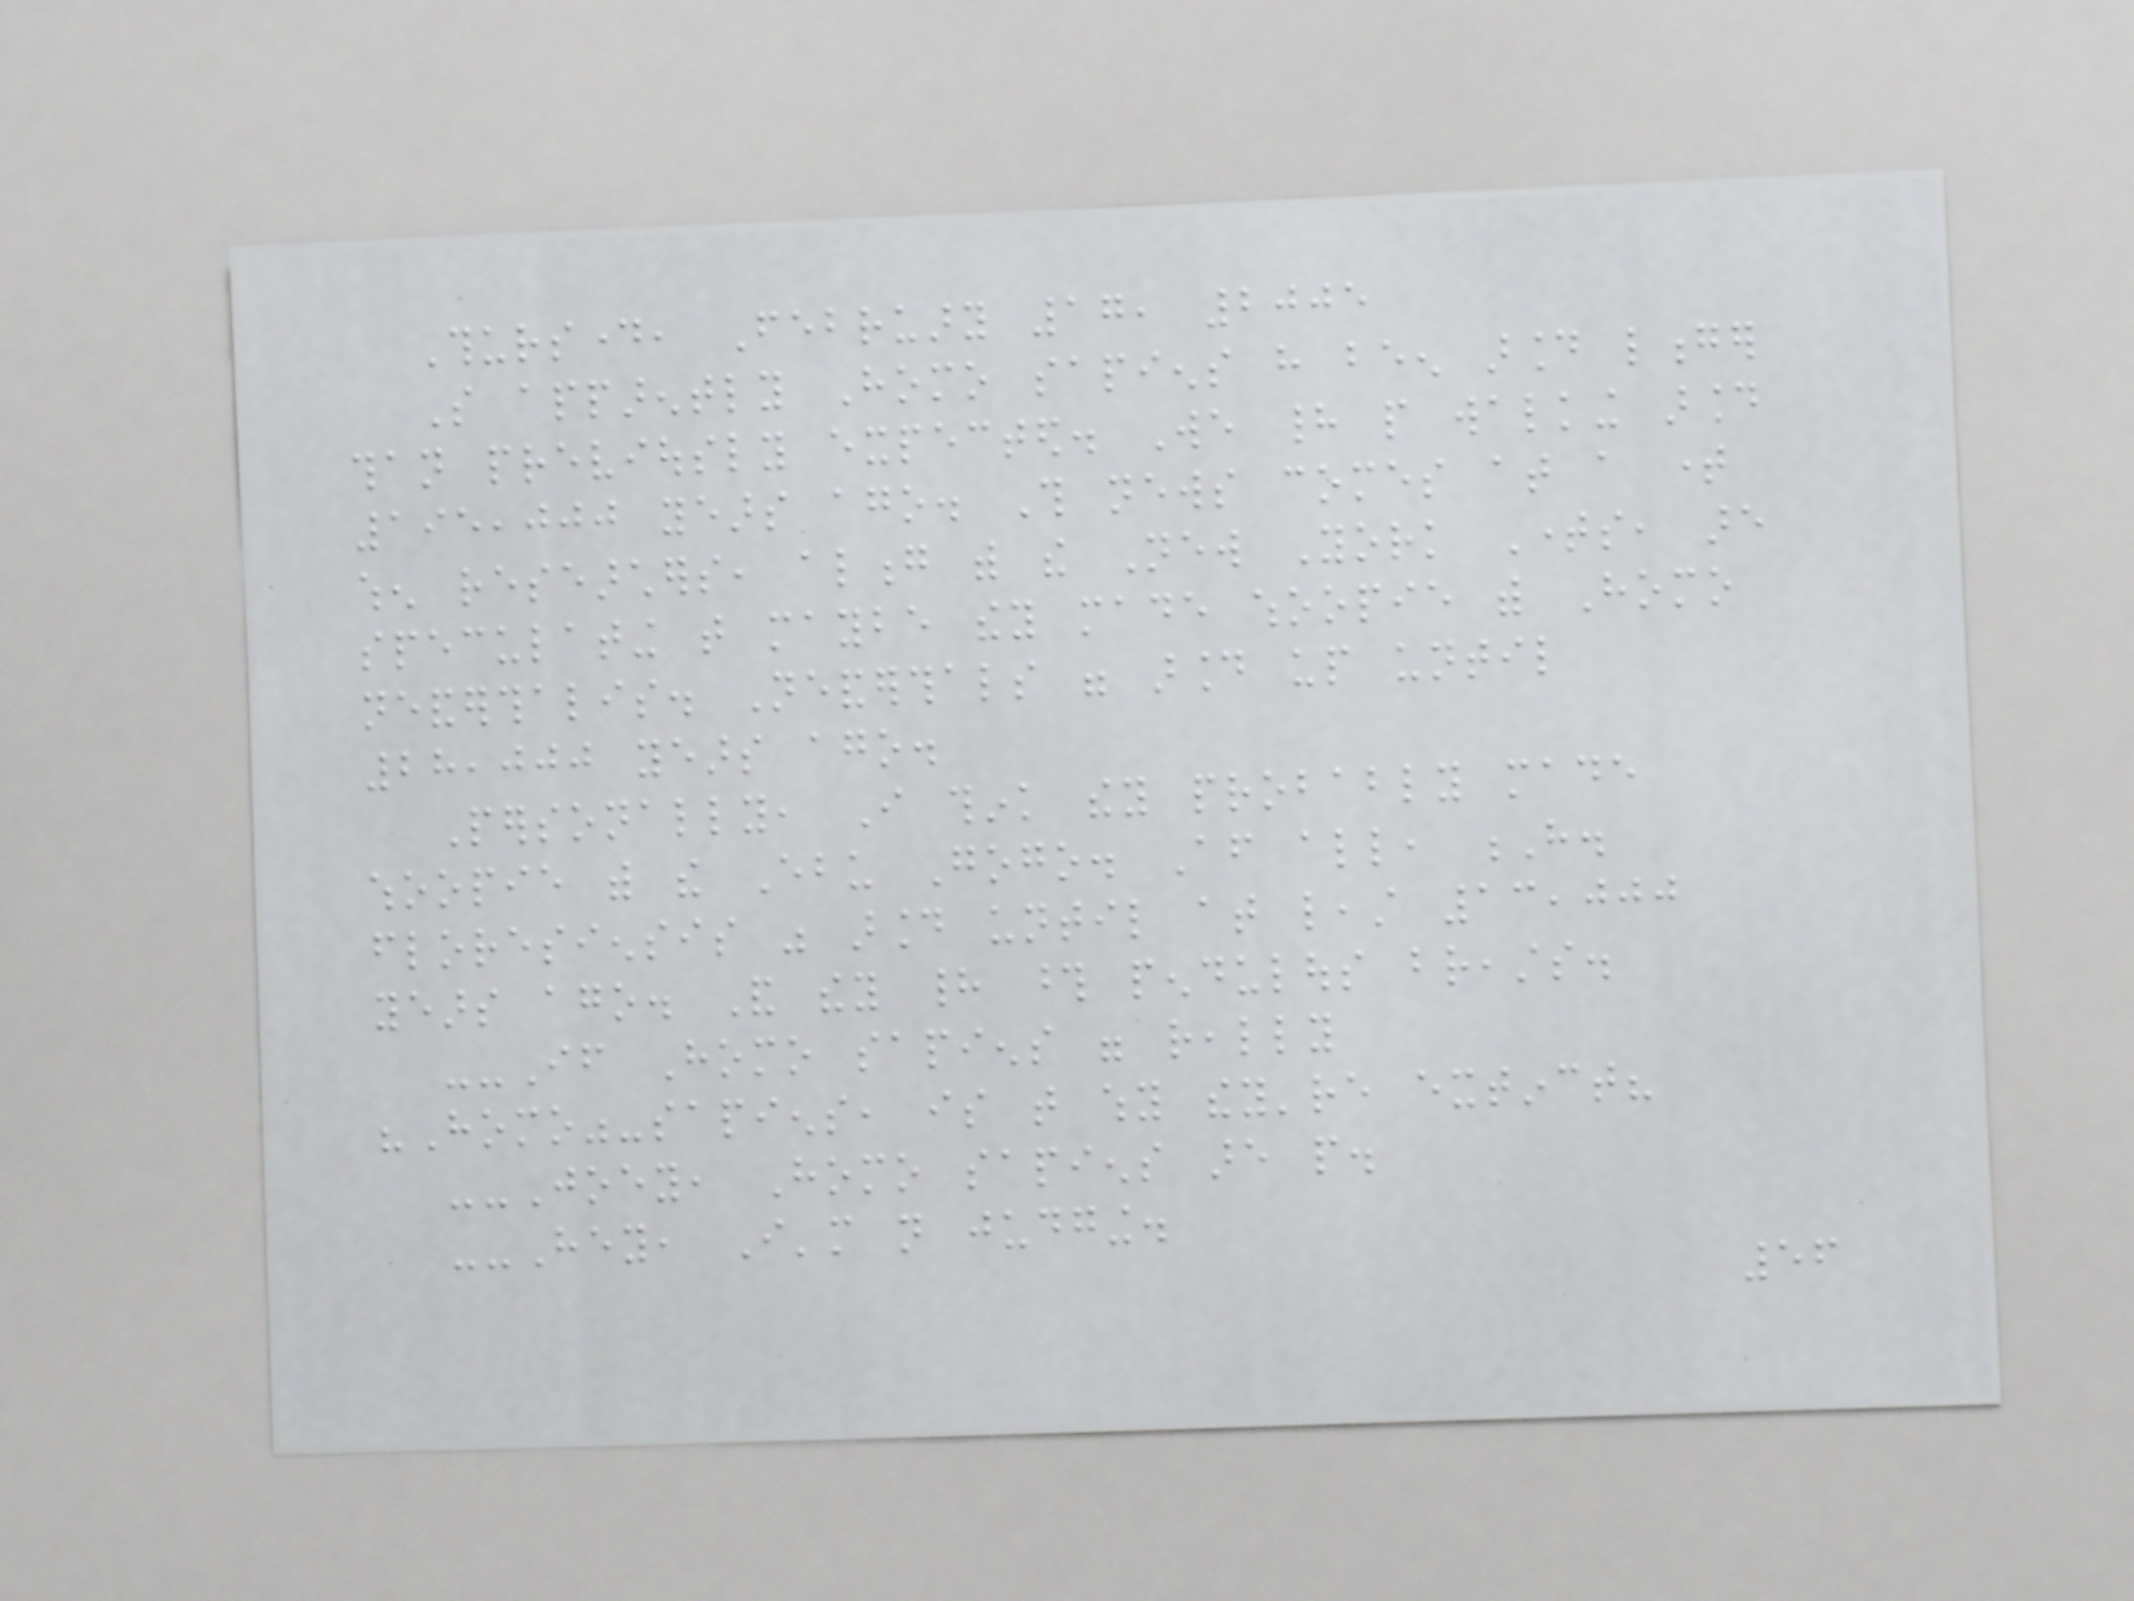Thursday, February 17, 2005
So apparently Homo sapiens have been around longer
than previously expected. We had people walking around
195,000 years ago. This news comes at a time
when researchers, along with the New York Times, are
speculating that maybe they made whoopie with Homo
neanderthalis. Neanderthals were around up until
28,000 years ago.
Personally, I think they probably made
whoopie with the Ebu Gogo. After all, H.
floresiensis was around until at least 13,000
years ago. And they had those pendulous breasts.
--If Homo sapiens were really
"Homo"-sapiens, is that why they're extinct?
--Joey, Homo sapiens are people.
--Hey, I'm not judging.
56
